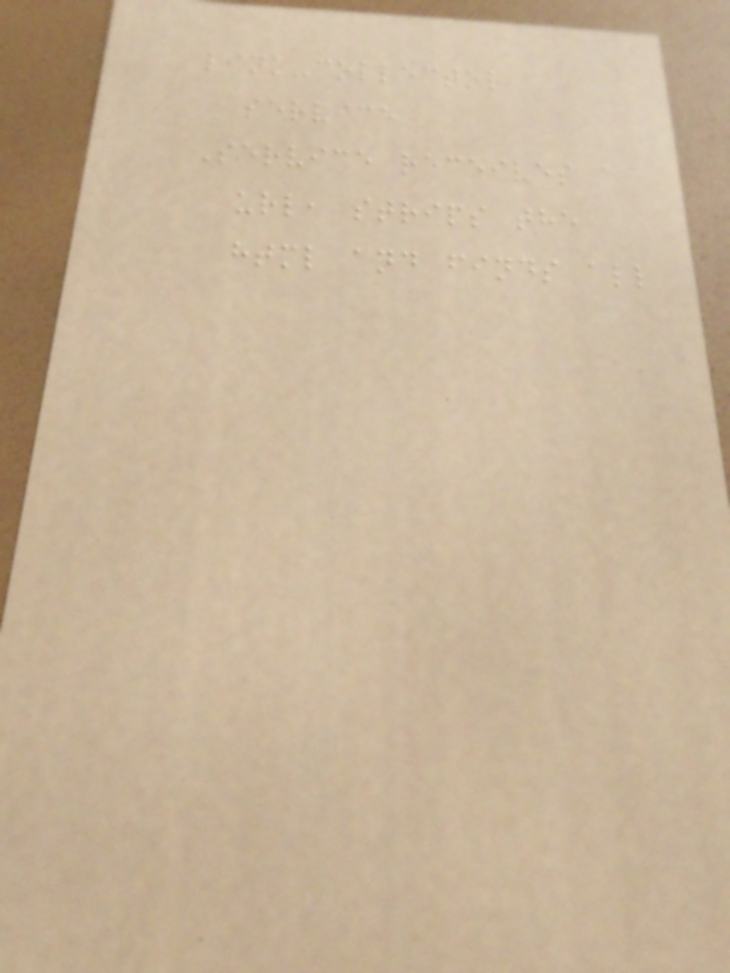link-collector
service
Service receives a
url, strips the
html and finds all
